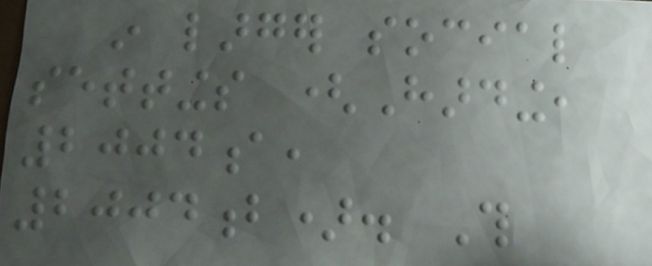in larger social
settings (Harding,
2004a,
2004b). This
